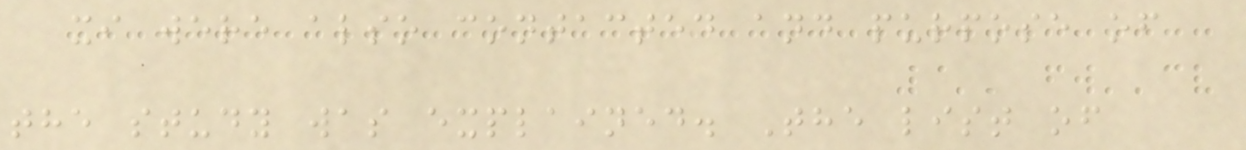xi were also contacted and purpose of
the study was explained. The list of
